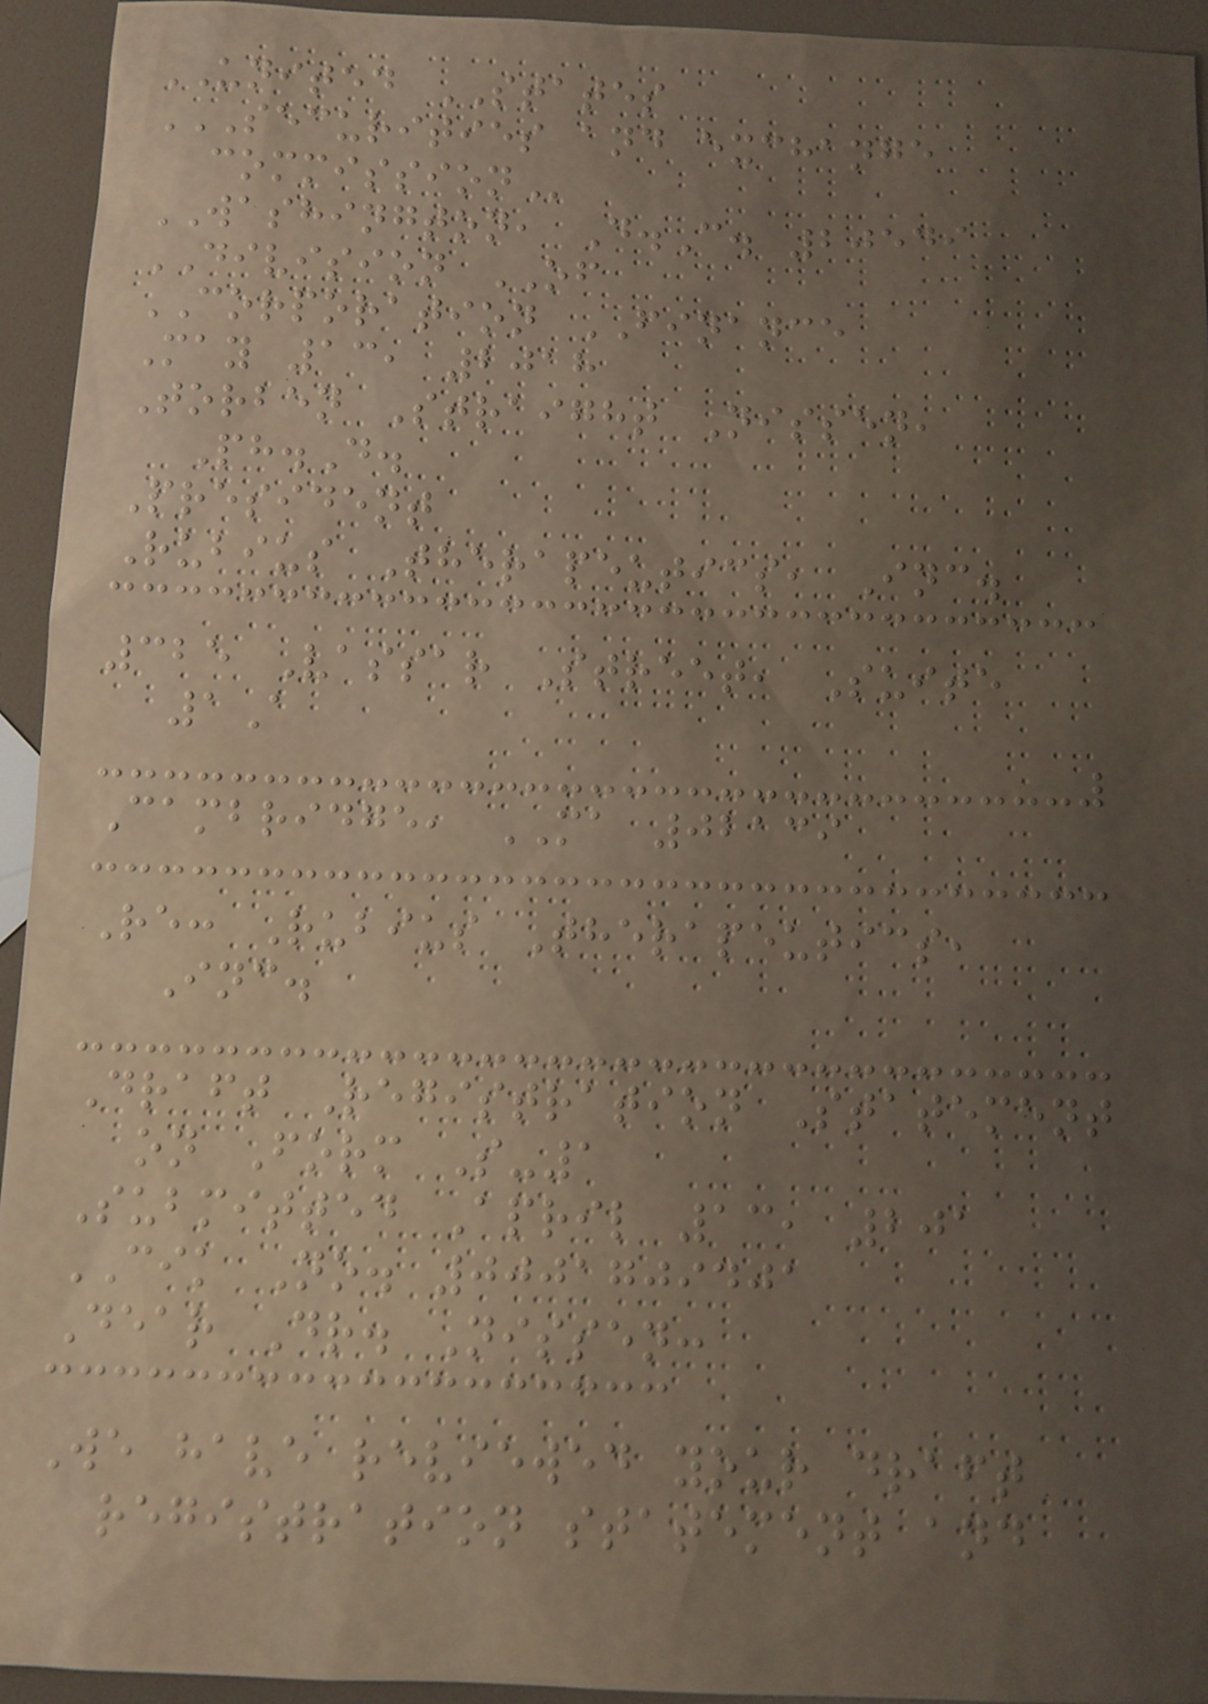UNITED STATES
SECURITIES AND EXCHANGE
COMMISSION
WASHINGTON, D.C. 20549
DIVISION OF
CORPORATION FINANCE
May 13, 2018
Torben Straight Nissen,
Ph.D.
President
Rubius Therapeutics, Inc.
325 Vassar Street, Suite
1A
Cambridge, MA 02139
Re: Rubius Therapeutics,
Inc.
Draft Registration Statement
on Form S-1
Submitted April 13, 201
CIK No. 0001709401
Dear Dr. Nissen:
We have reviewed your draft
registration statement and
